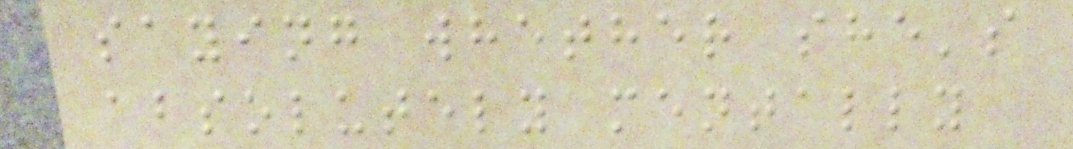saying whether she's
absolutely mentally
